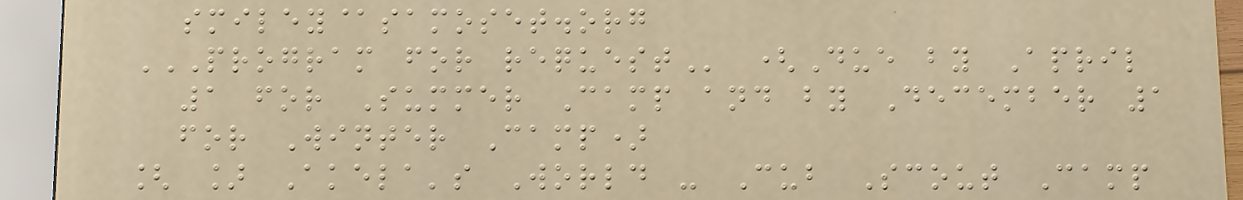smiley@samoset.org
PROGRAM FOR REQUEST (Due by April
1 for Summer Camp and by December 1
for Winter Camp)
[ ] Akela's World - Cub Scout Camp
